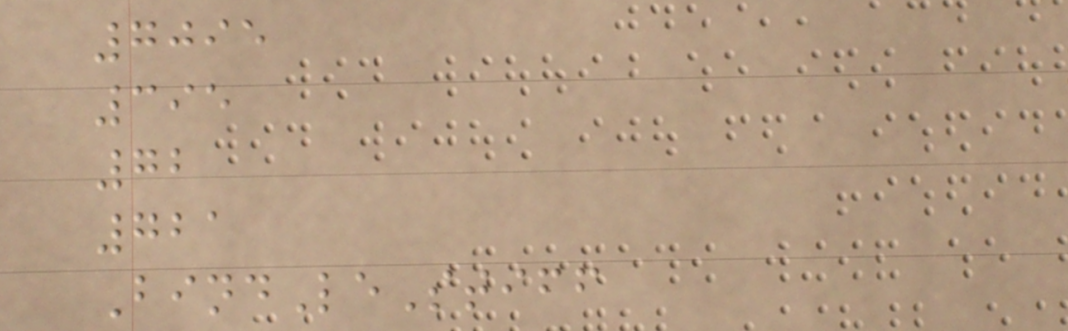7095
395
72
721
BindLeStiff
